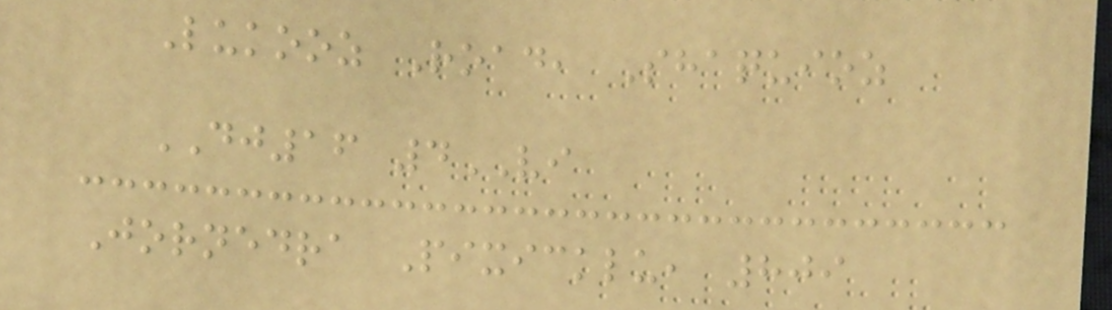Lukooz Road, Shaquioz
DJ16 4VI
Jornedra Pixicklu, 809
